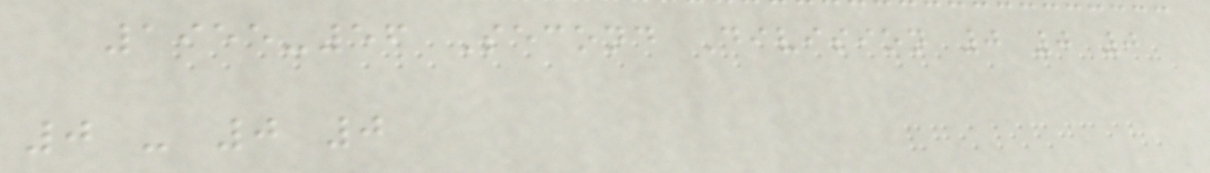1955-56 Second Division 0 0 0
0 - 0 0
